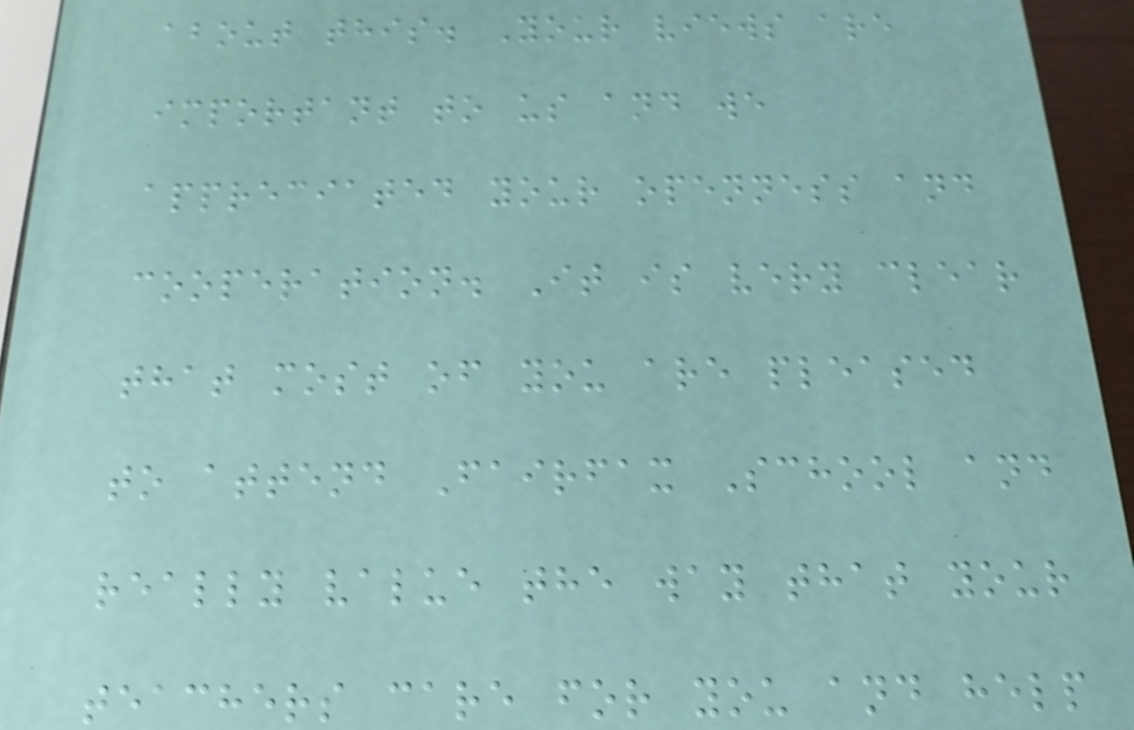about this. Your views are
important to us and we
appreciated your openness and
cooperation. It is very clear
that most of you are pleased
to attend Fairfax School and
really value the way that your
teachers care for you and help
